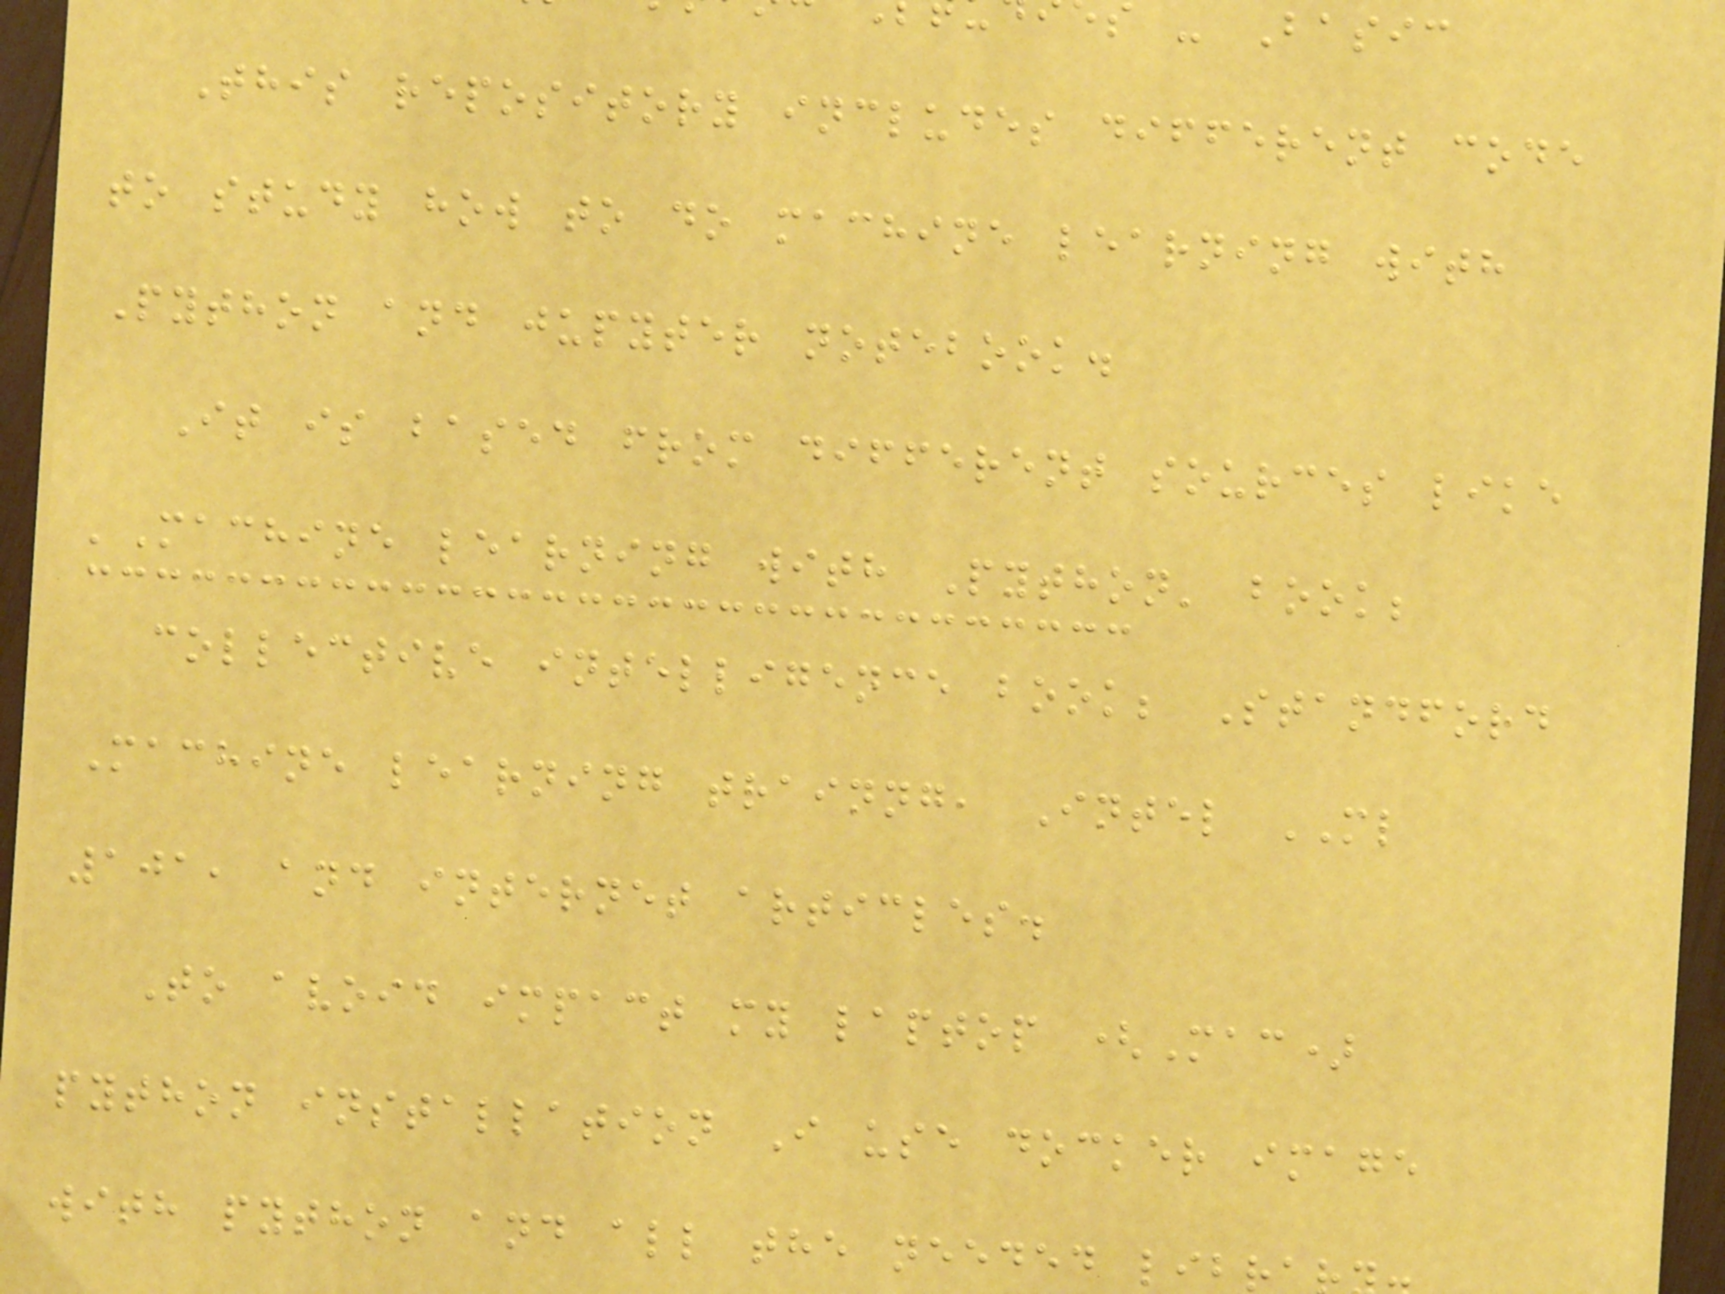s - Basic
This repository includes different code
to study how to do machine learning with
Python and jupyter notebook.
It is based from different sources like
'Machine learning with Python' book;
collective intelligence book; Standford
Machine learning trainng, Intel ML
101, and internet articles.
To avoid impact my laptop (Mac)
python installation I use docker image
with python and all the needed libr
